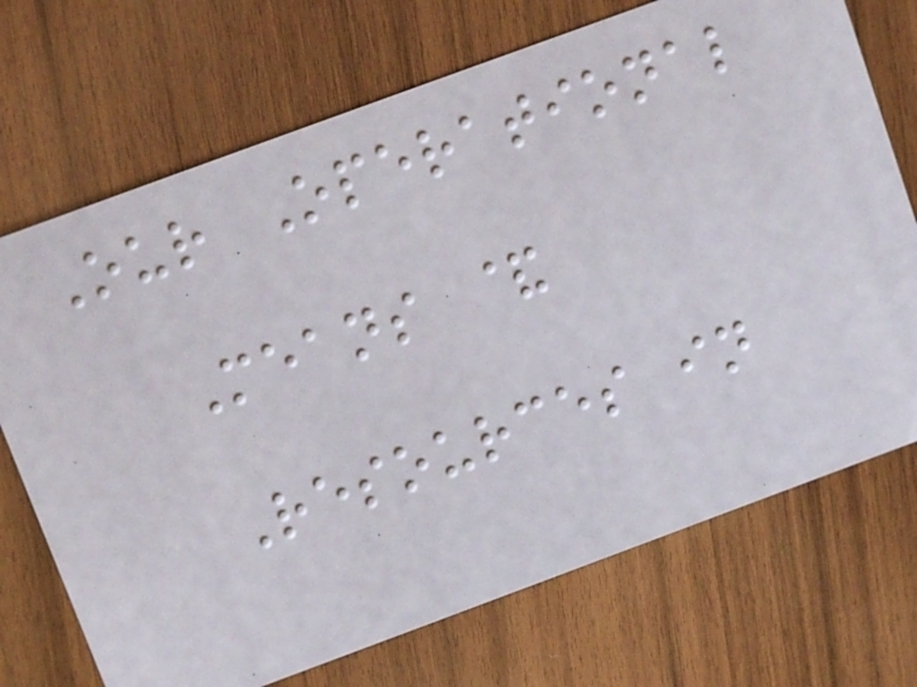Our Operational
Means &
Resources in
